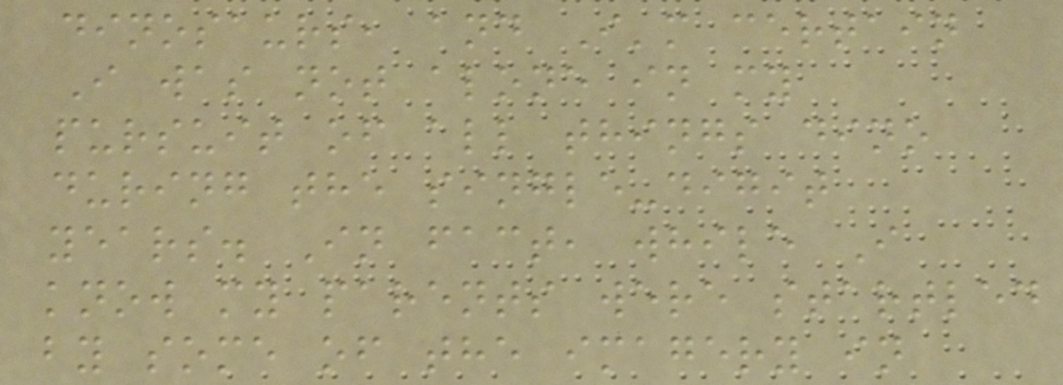dinosaurs, and I'm certain
I was not alone in my
pursuit of all things dino
during the single-digit
years. In fact, while I
know my parents were startled
by some of the imagery in
